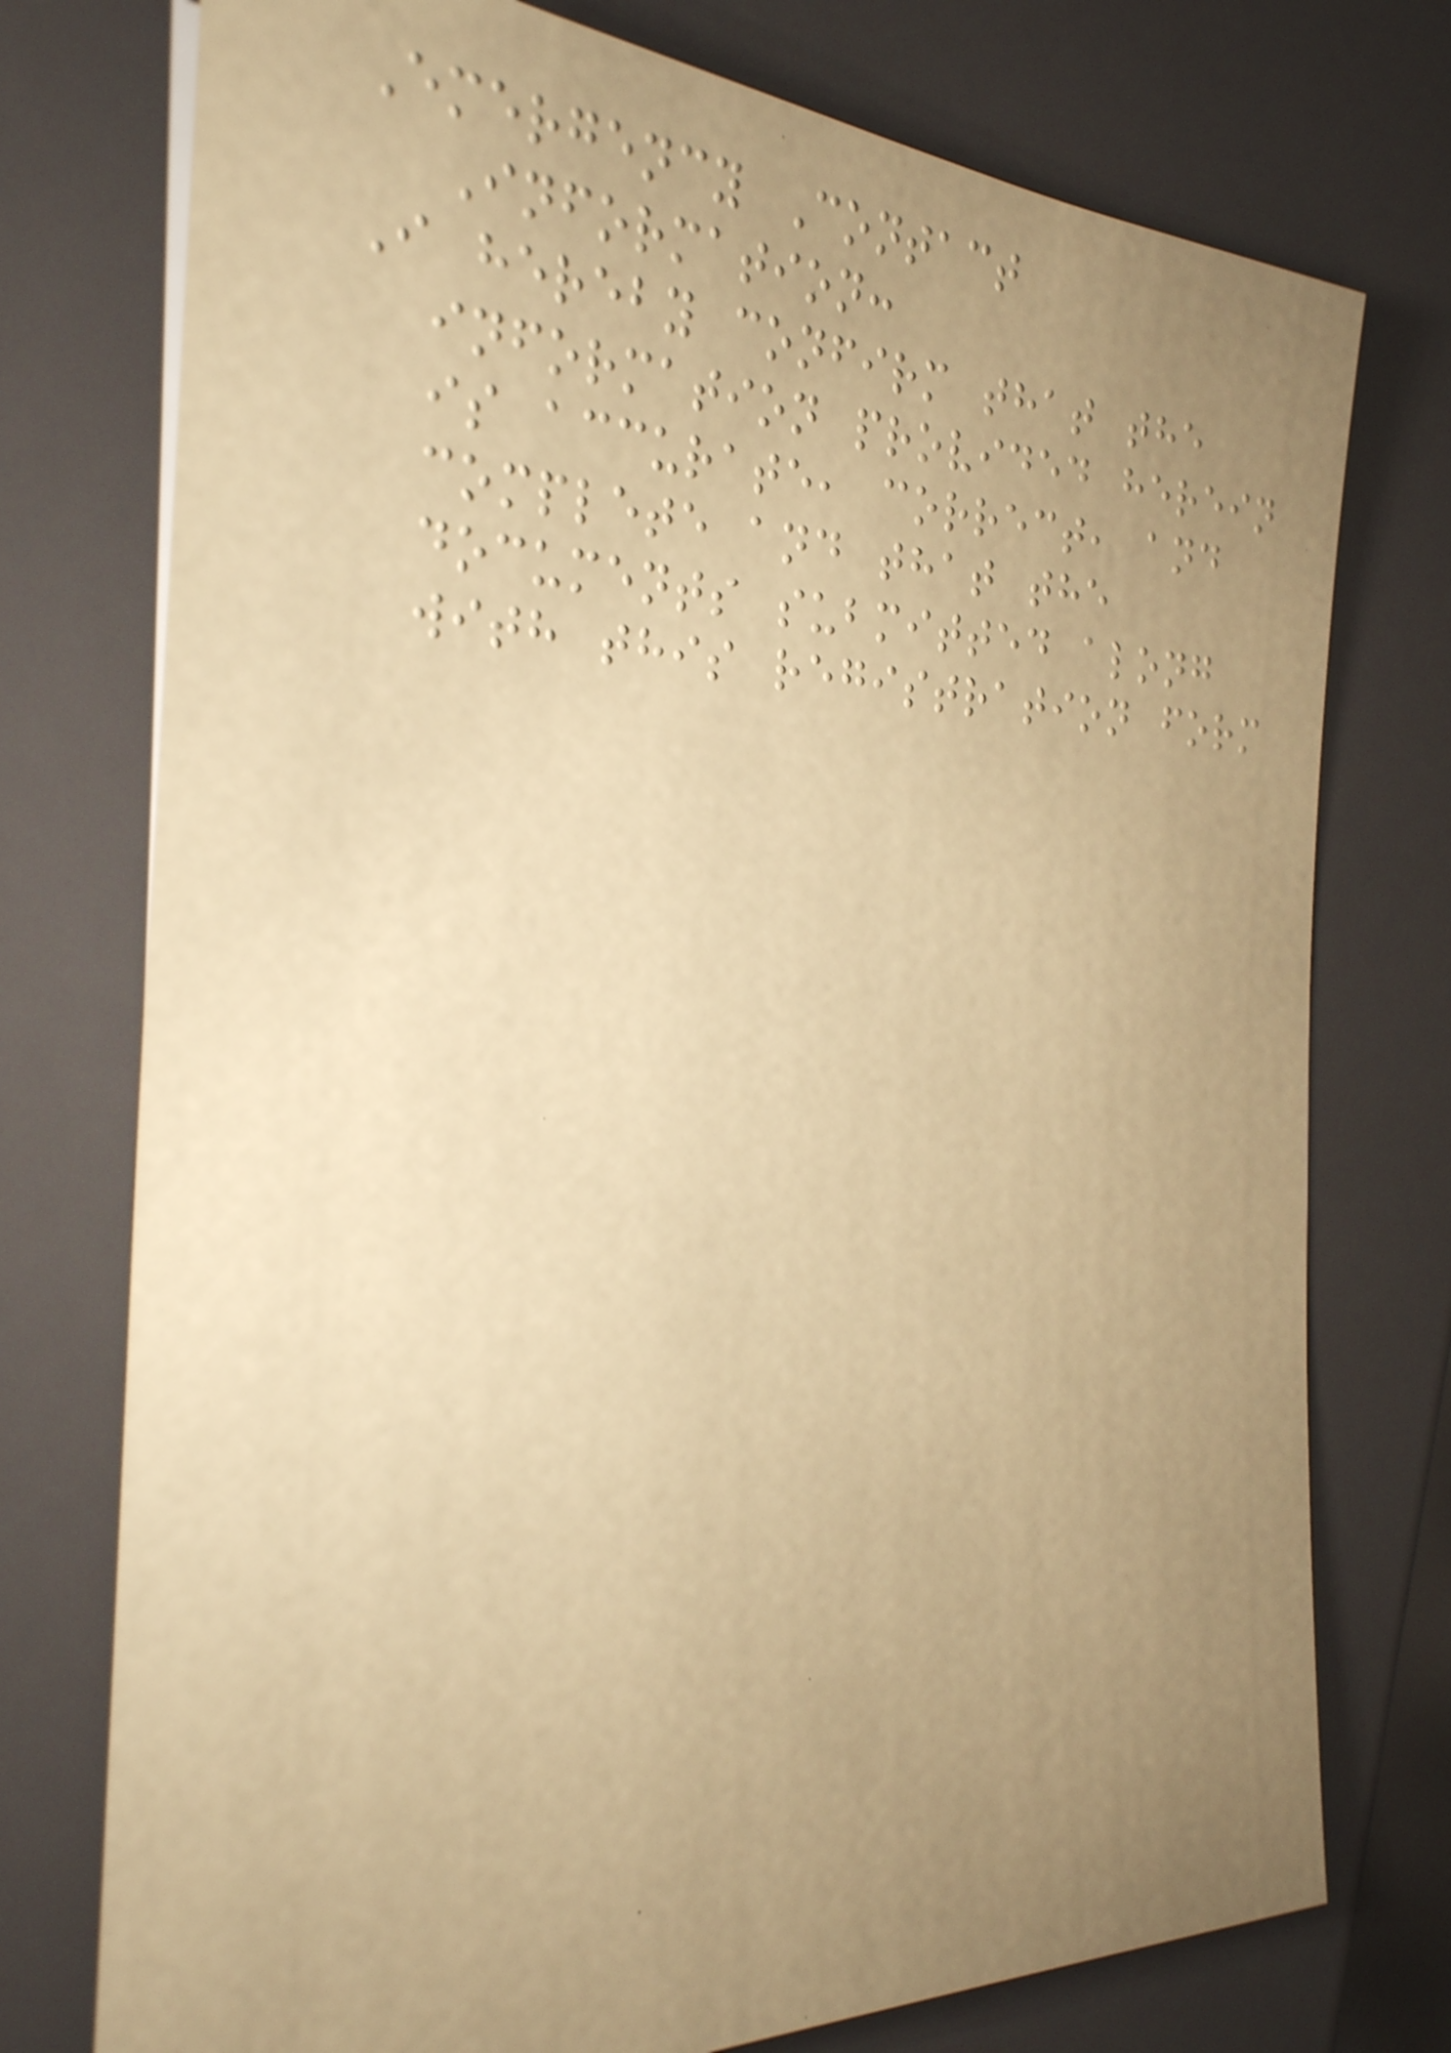Emergency Contact
Information:
I hereby confirm that the
information provided herein
is accurate, correct, and
complete and that the
documents submitted along
with this registration form
